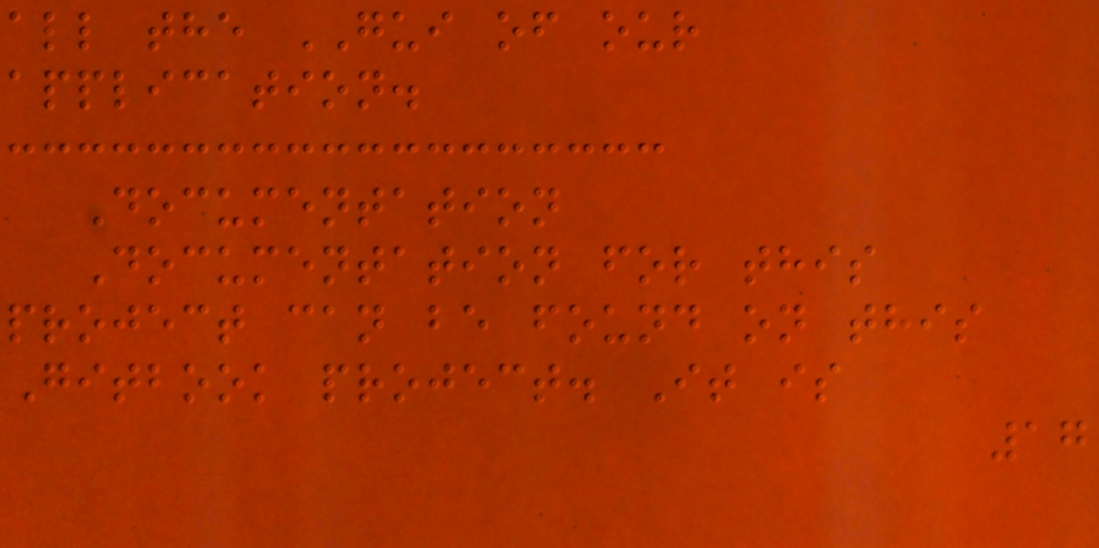all the GUI of our
application.
Documentation
Documentation for this
project can be found on this
Gitbook project. It is
17
